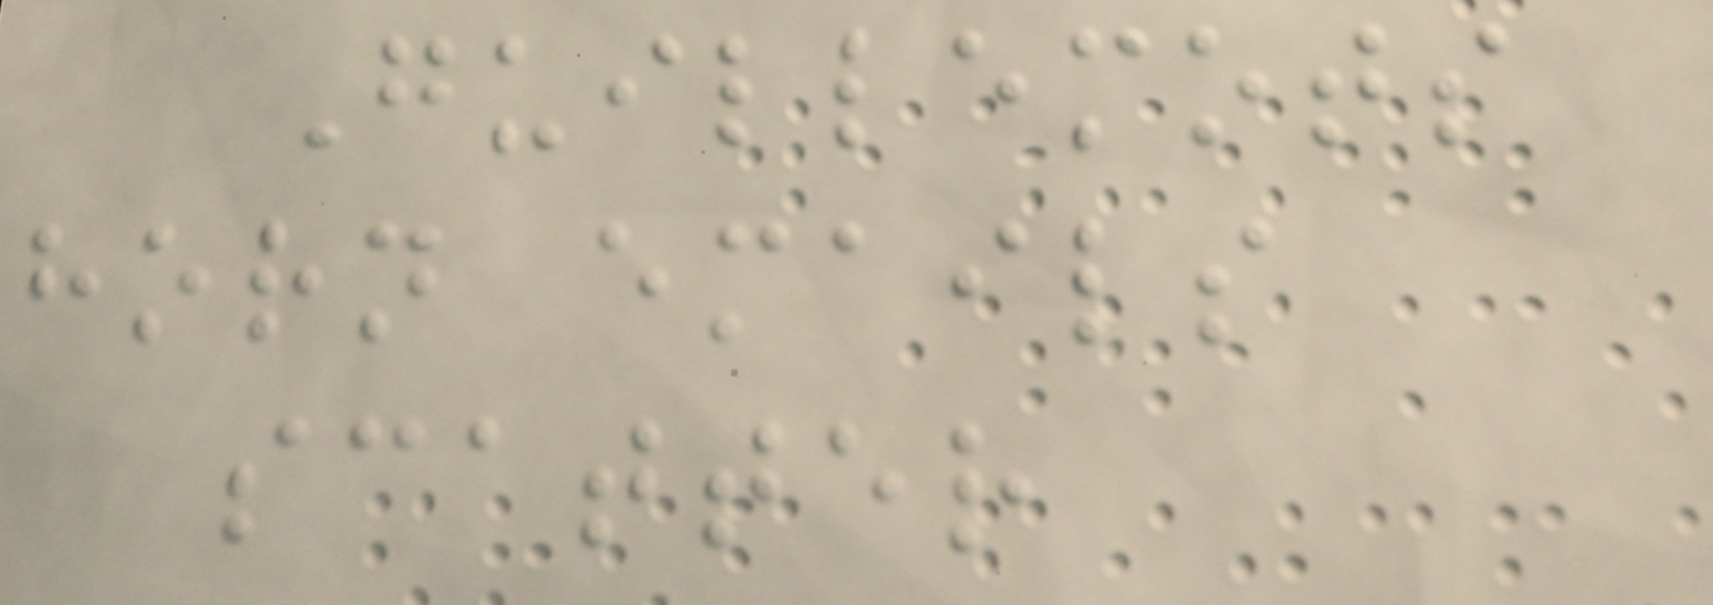Guillemots
horn emails
scatter
